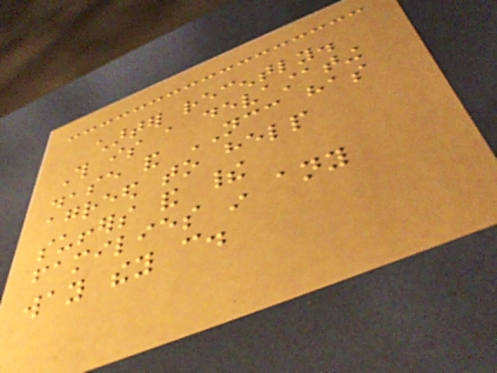charter recently.
This is a devastating
disease and NCC has
agreed to help
suffers and their
families in any
way they can.
